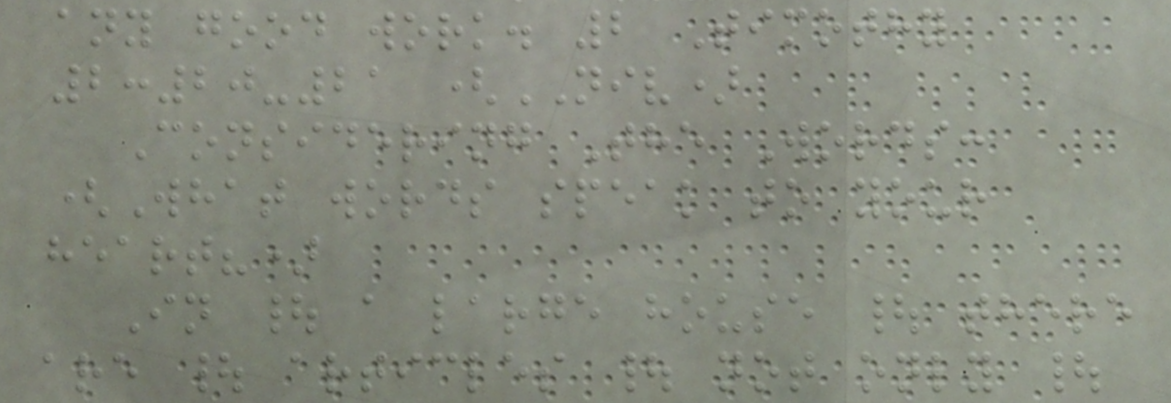any good work. 2 Timothy
2:20-21 (NIV)
Considering The Words:
(What words speak to your
heart?)
In | a large house | there
are | articles | not only |
